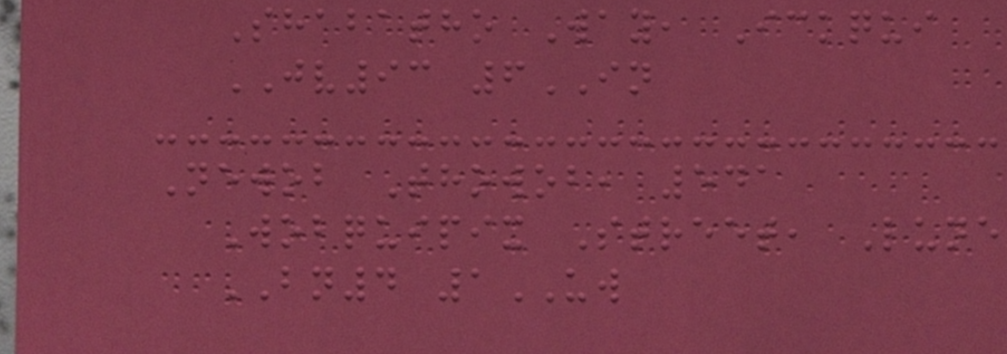Shabatho Way, Ickqui
JV93 6IN
Newob Thowob, 541
Wobquipix Street, Lune
BN4 1UW
